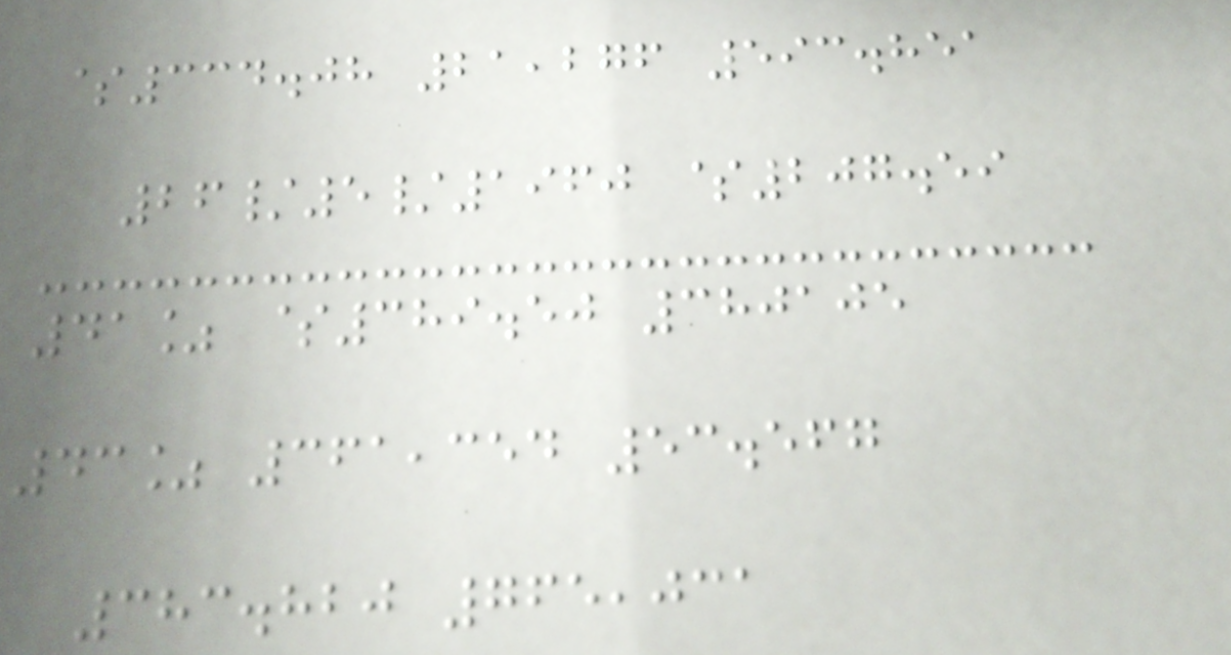$334.08 21,276 593.851
26/5/1960 $207.59
41% $389.50 380105
43% 361,354 53.567
383.820 765,031
